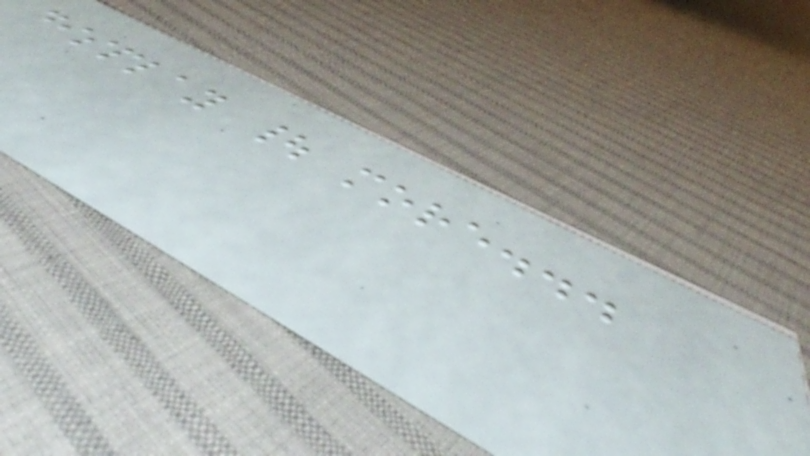display | more...
